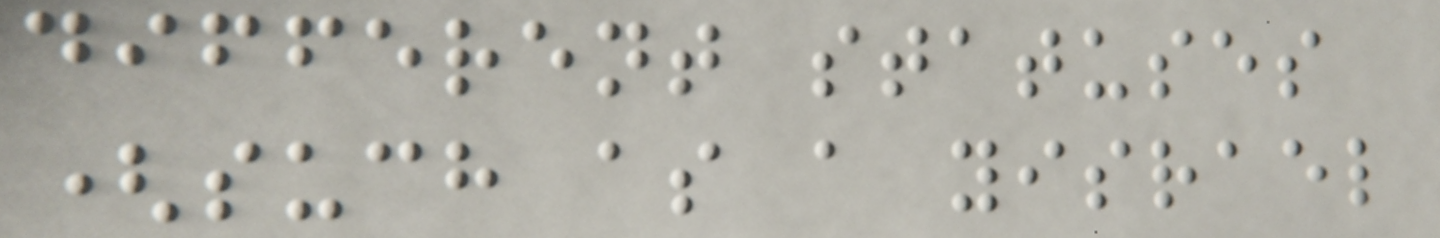different statuses
(such as a yisrael
